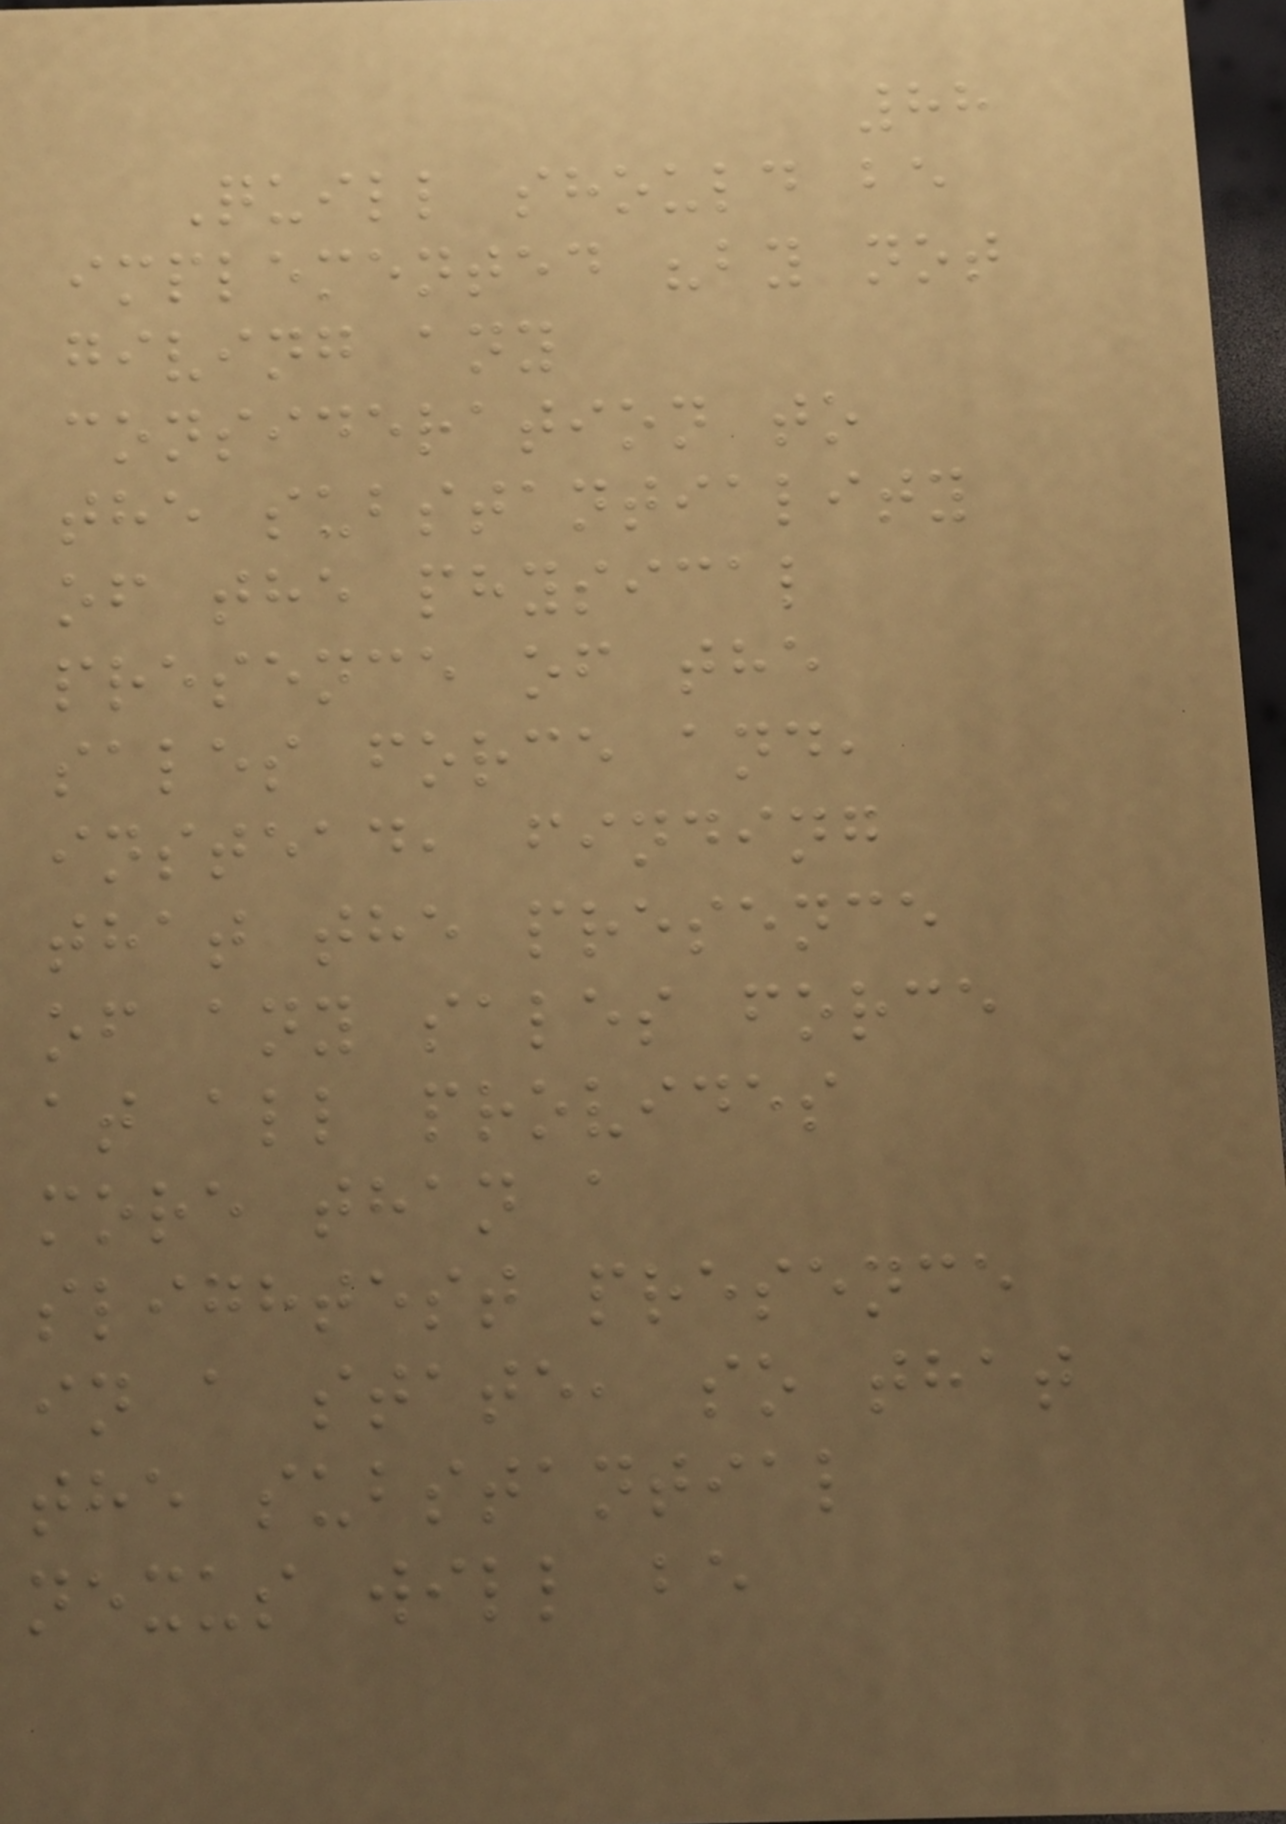88
Quill should be
implemented "by not
giving any
consideration to
the substantiality
of the physical
presence of the
sales force and,
instead, finding
that the presence
of any sales force
at all provides
more than a
slightest presence
in a state, so that
the substantial
nexus will be
